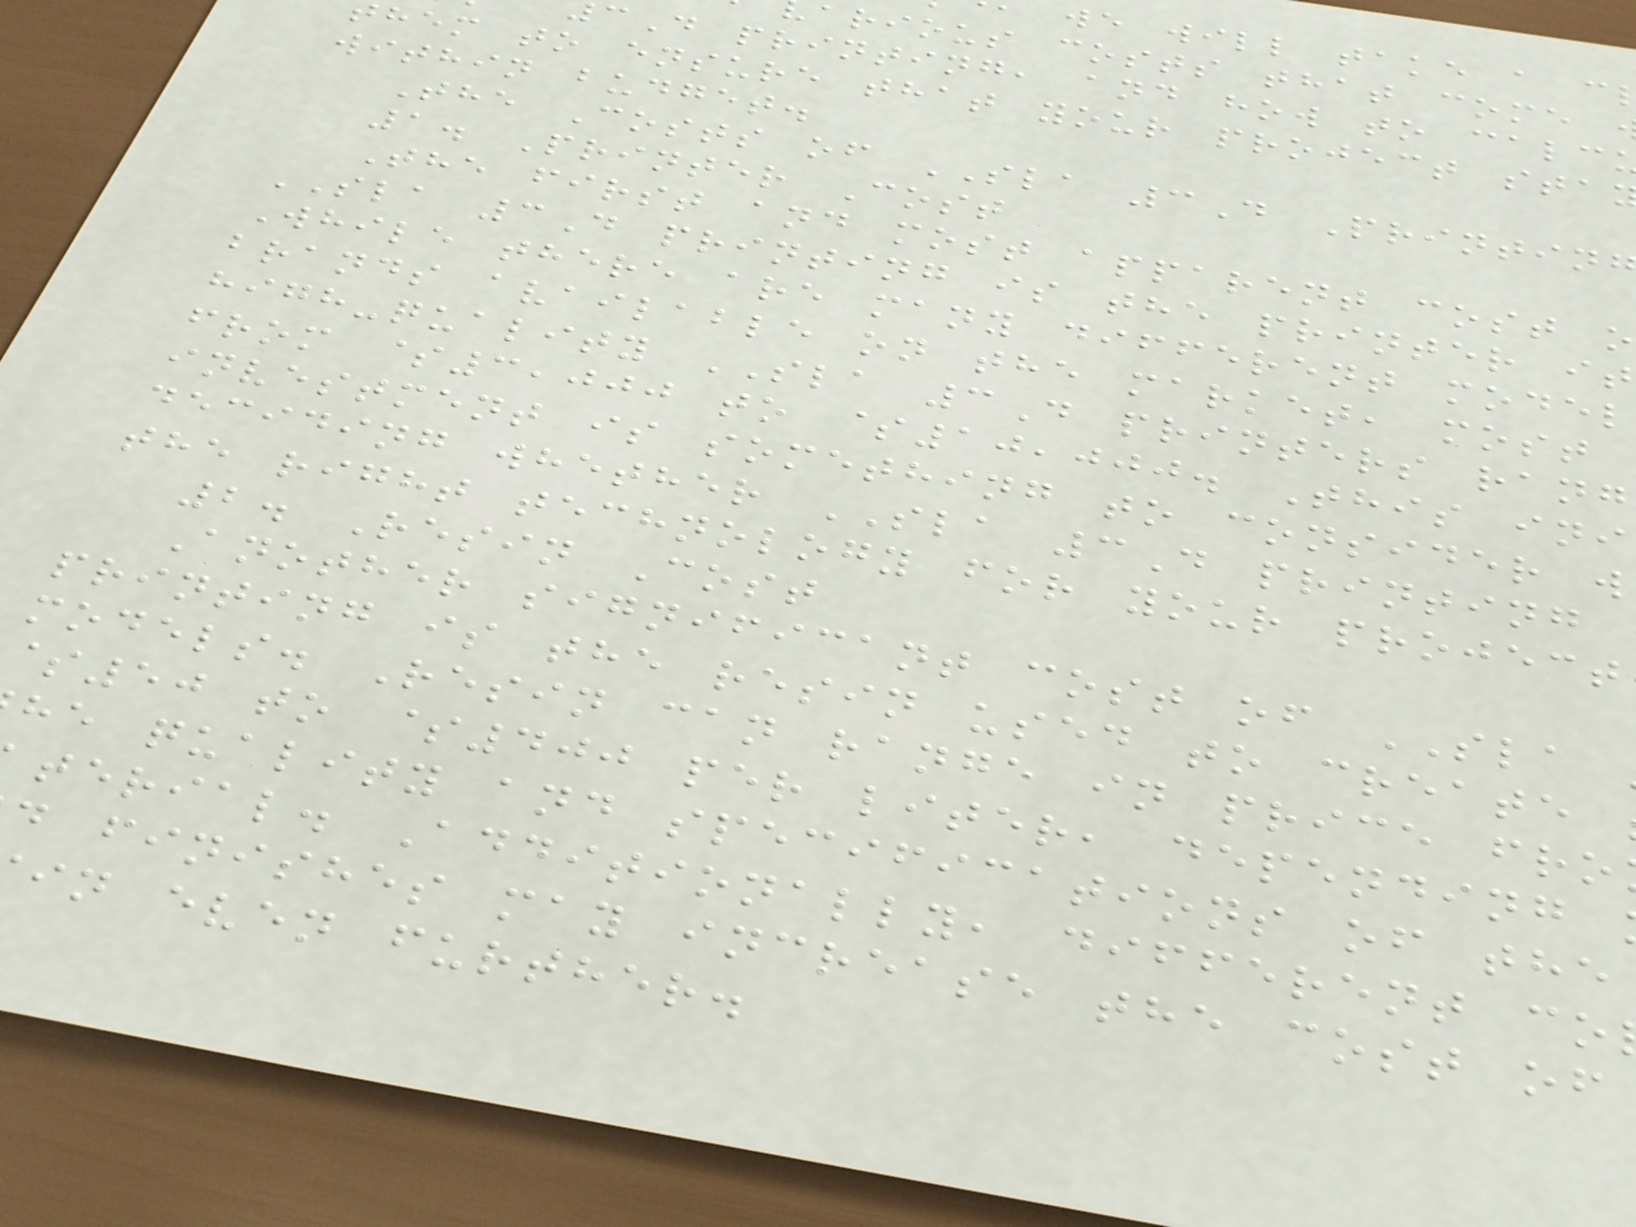we will take a c
arious costs that come
D printing, and how to calc
hem to ensure that your project sta
within budget.
The Costs of SLA 3D Printing
1. Printer Cost
The first and most apparent cost o
SLA 3D printing is the printer it
While there are many different model
brands available on the market, most
high-quality SLA 3D printers rang
from $3,000 to $10,000. This ini
investment is something to consider w
deciding whether SLA 3D printing
the right technology for your project
2. Resin Cost
Another significant cost of SLA
printing is the resin used to create
models. Resin can range in price fro
50 to $400 per liter, depending
he quality and specifications of the
terial. Additionally, different co
d finishes may increase the cost of
in even further.
